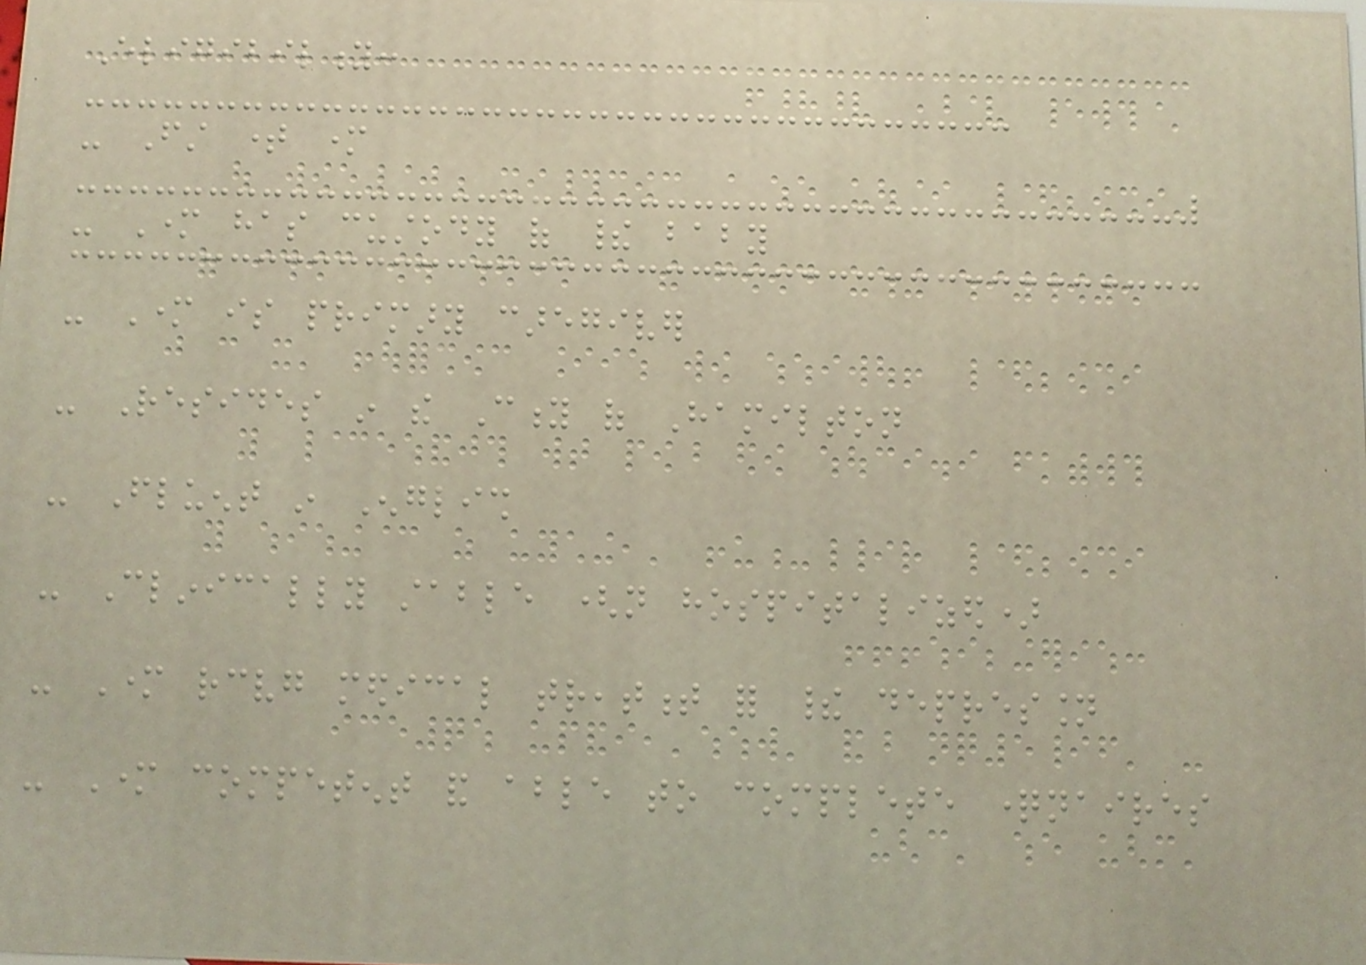Eligibility:
- First time mother
- Mother has custody of their baby
- Mother is primary caregiver
- Resides in the City of Hamilton
- Fluent in English
- Clinically stable (not hospitalized)
- Mother receiving medical treatment for their depression
- Mother competent and able to complete questionnaires
